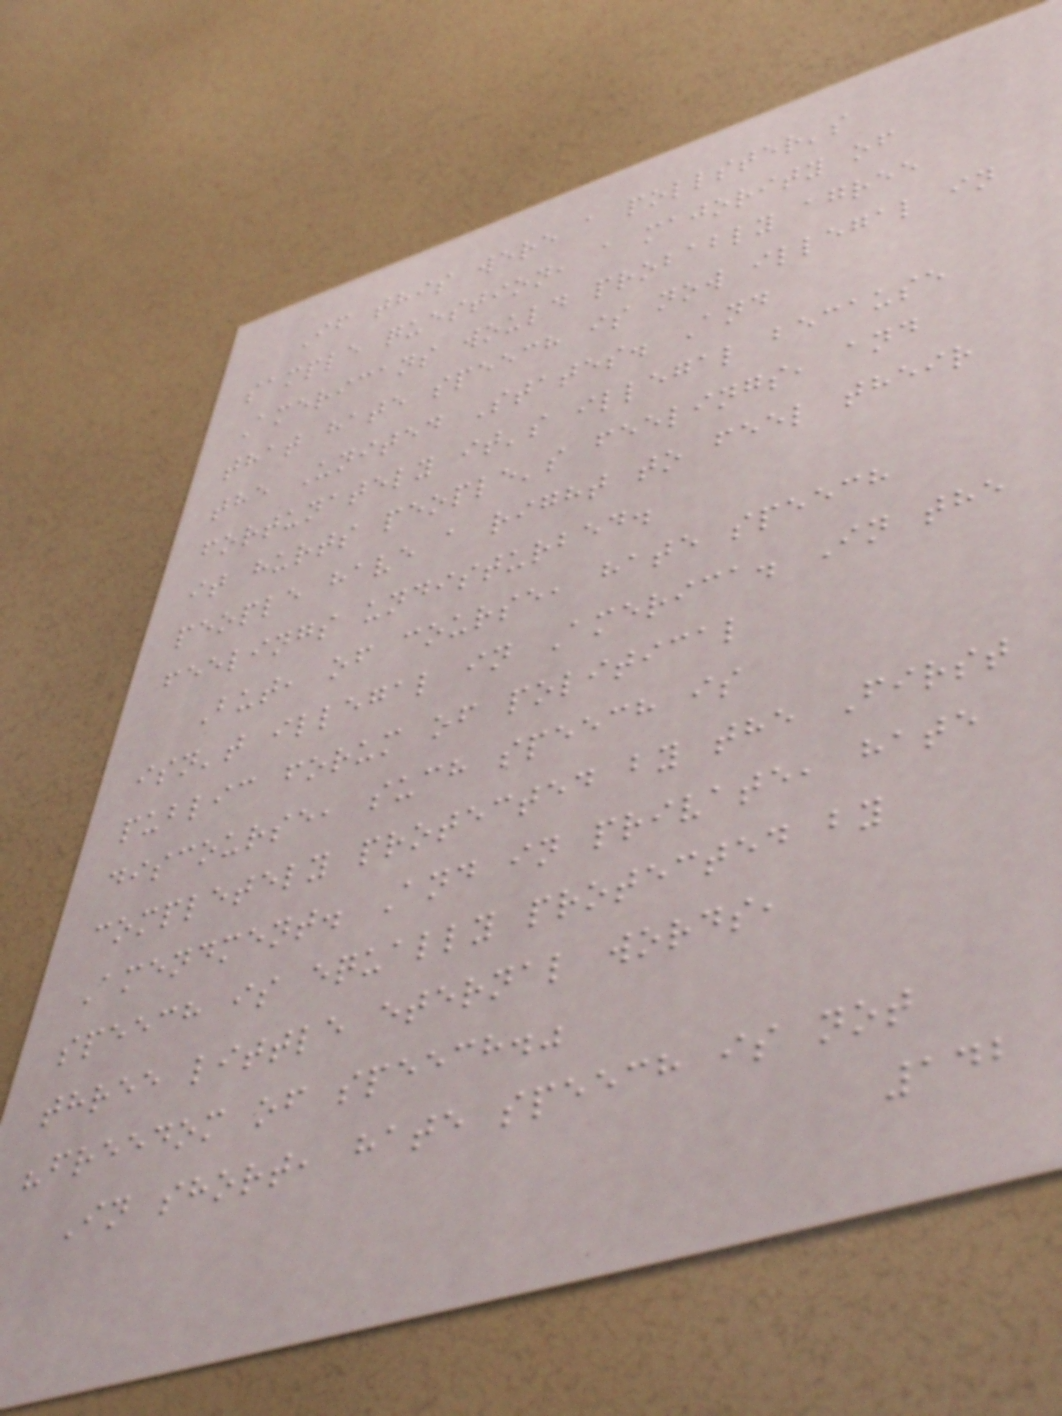If this were a pollster's
sample question, a majority of
Americans would probably agree
that hate speech is now illegal in
the United States. And
fortunately it's illegal because
it hurts people's feelings, and
people have a right to feel their
feelings undisturbed.
But, of course, hate speech
isn't illegal in America. In the
public forum of political
discourse, such speech is
completely protected by the First
Amendment. And in private, hate
speech is equally protected by
three little eternal words,
"freedom of speech."
In short, hate speech is not
142
